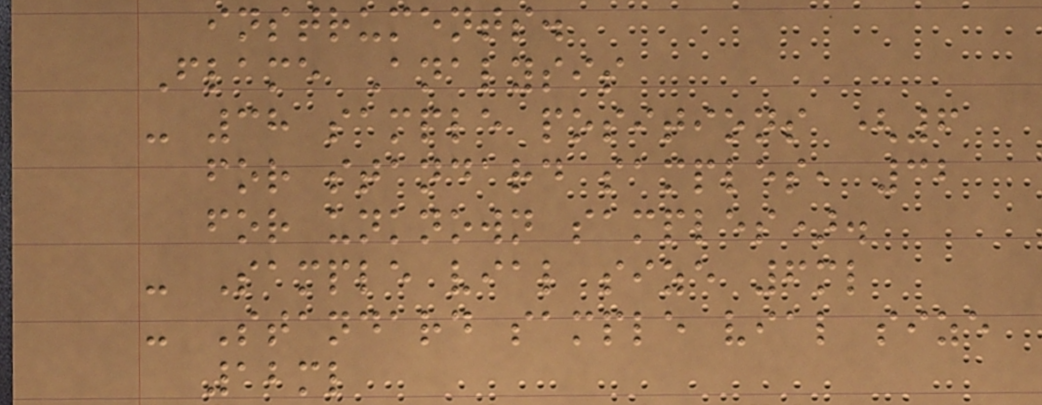instruments.
Flame Analysis
- 38 sample positions (6
for standard samples, 32
for unknown samples).
- Sample vial size 6ml
- Standard sample vial size
12ml
